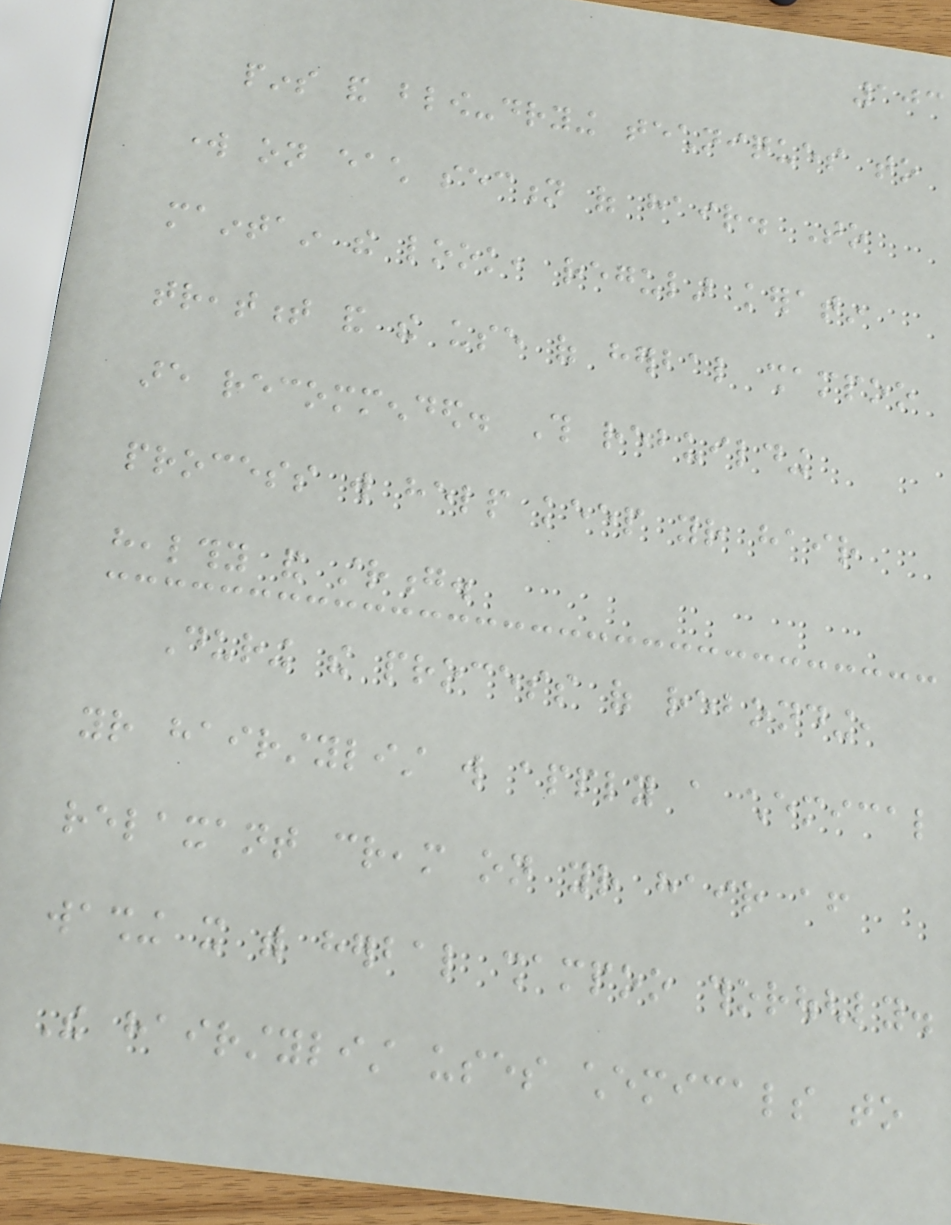103
pins and blow-drying techniques to
work on each section of hair. To
maintain the look, regular keratin
treatment and the use of herbal shampoo
are recommended. This rebuilding
process will help keep your hair
healthy and strong.
During the process of rebonding,
your hairstylist will apply a chemical
relaxant cream on your hair after
washing it with herbal shampoo thoroughly.
The hairstylist uses chemicals to
